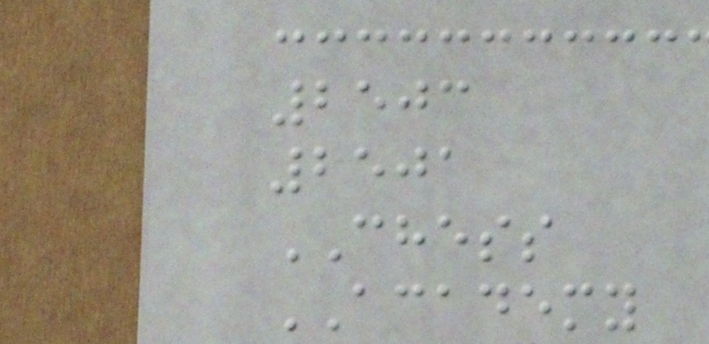2503
2501
CHESS
ACADEMY
